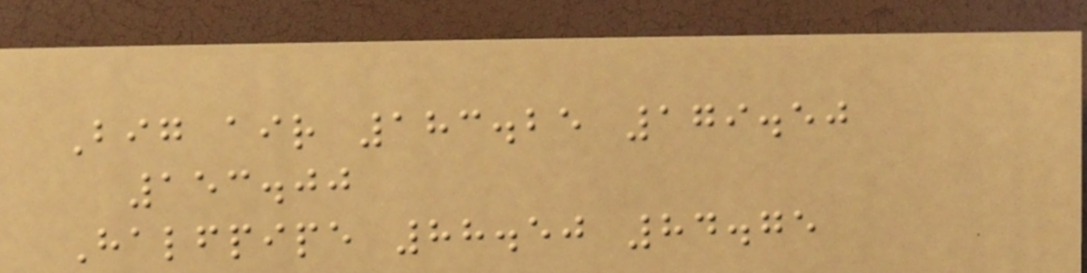Big air 183.25 179.50
153.00
Halfpipe 88.50 84.75
